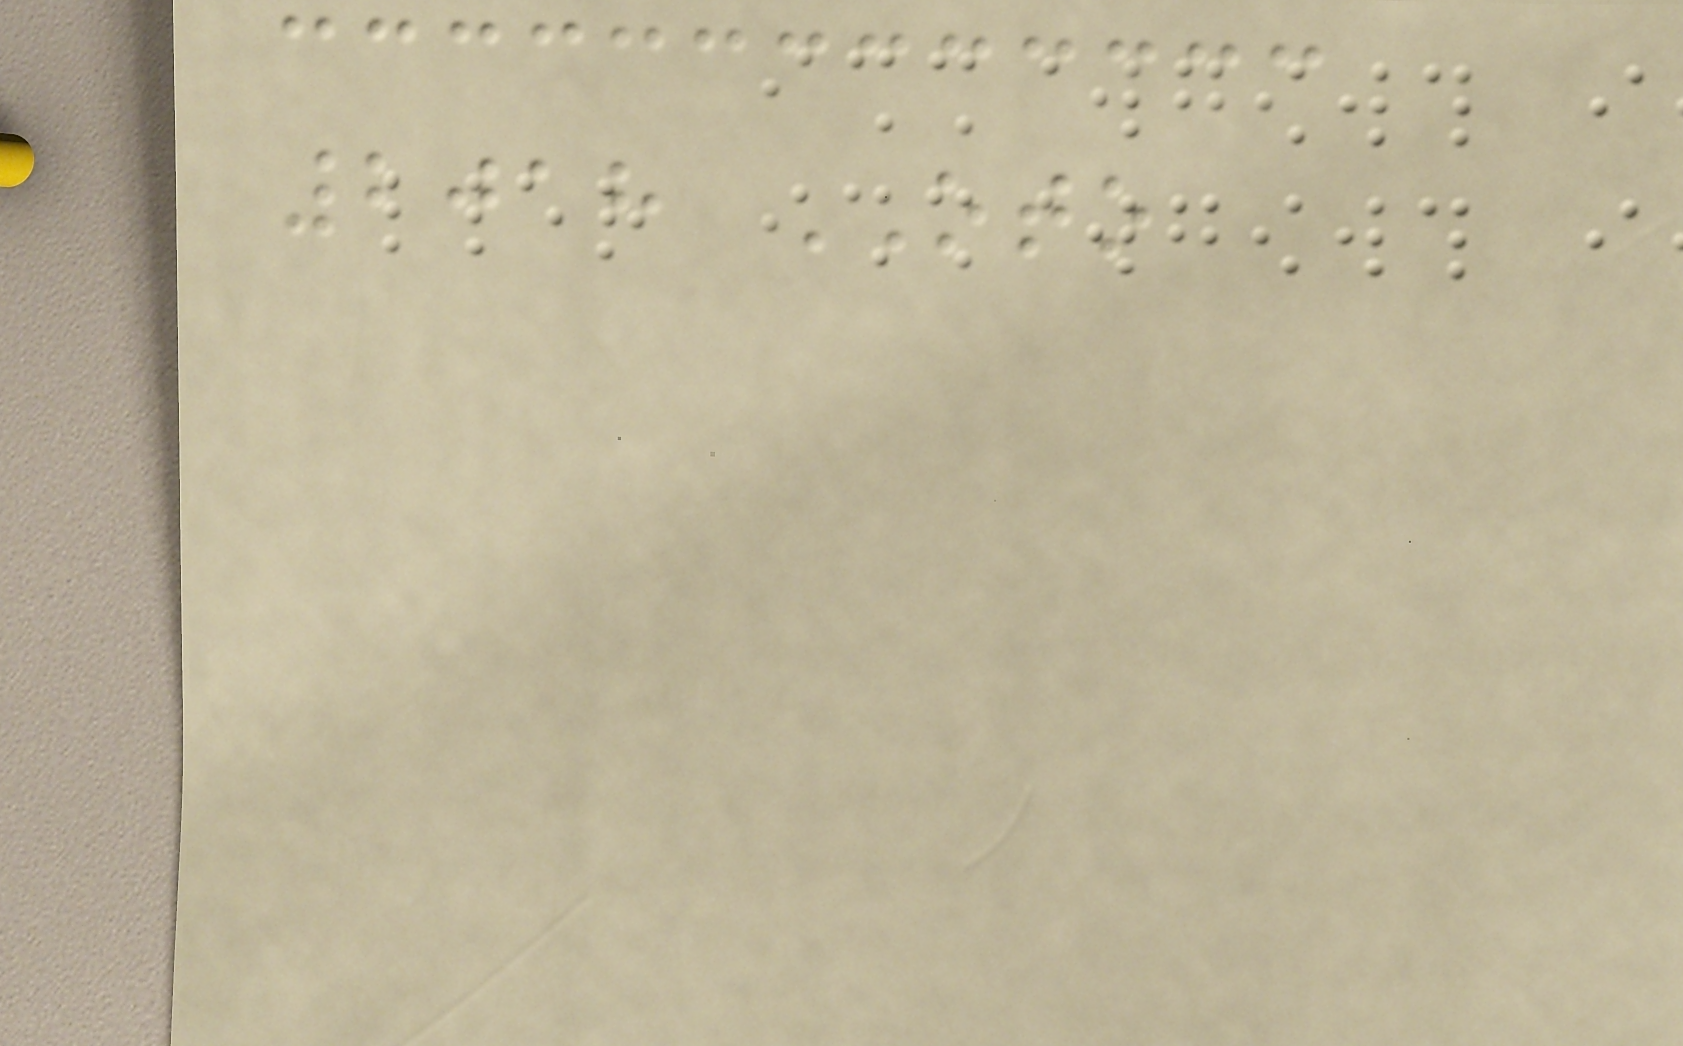2018 OTO
